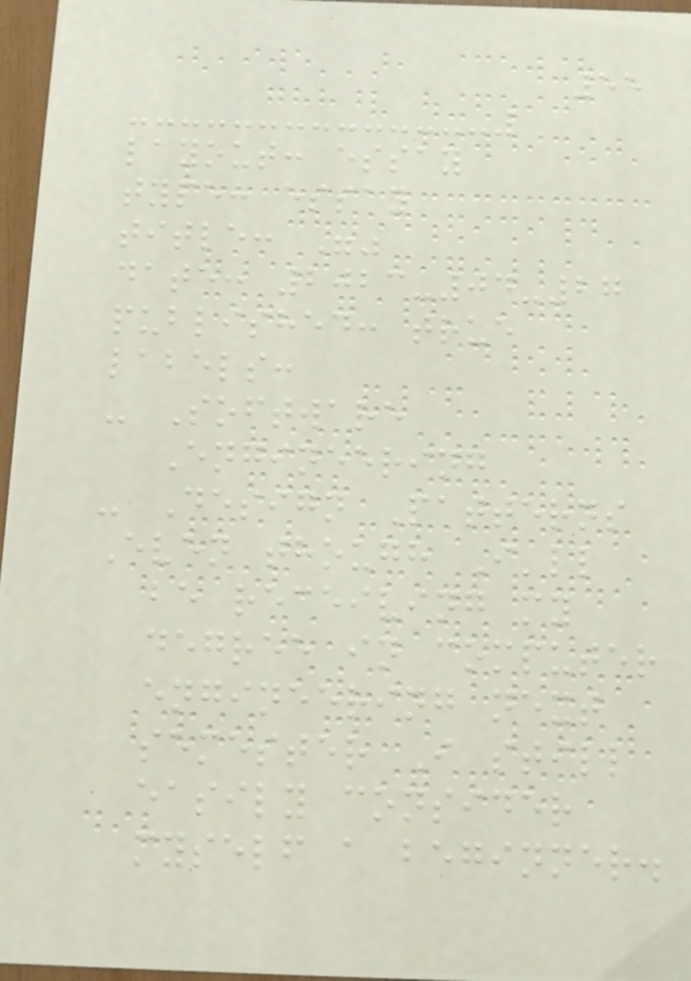55
layout: essay
type: essay
title: ""
date: 2023-04-27
published: true
labels:
- Software
Engineering
- Design Patterns
Even though I'll
be receiving my
degree in computer
engineering next
semester I still
easily consider
myself a beginner.
